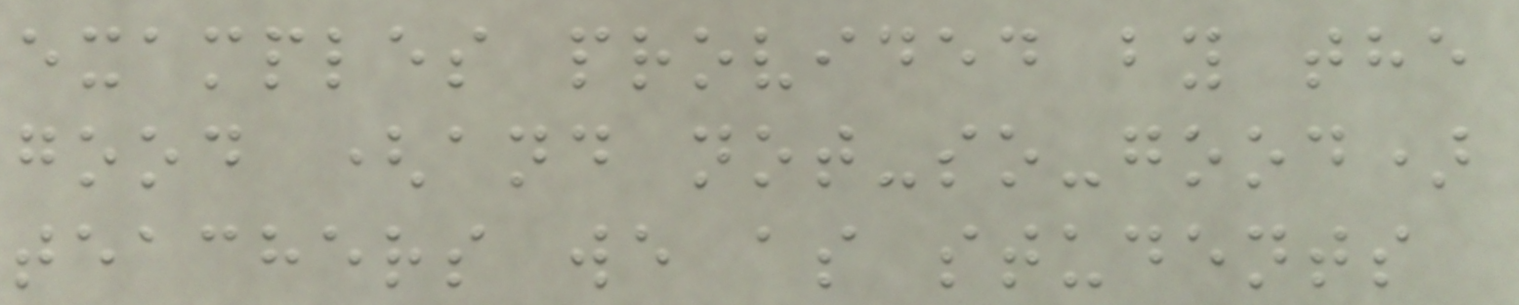examples provided by the
good (and not-so-good)
teachers we as students
